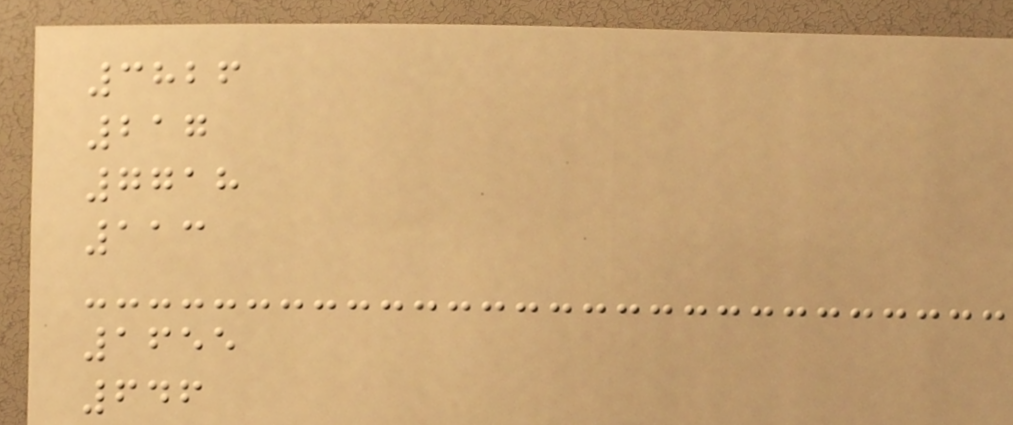3826
217
7718
113
1655
646
